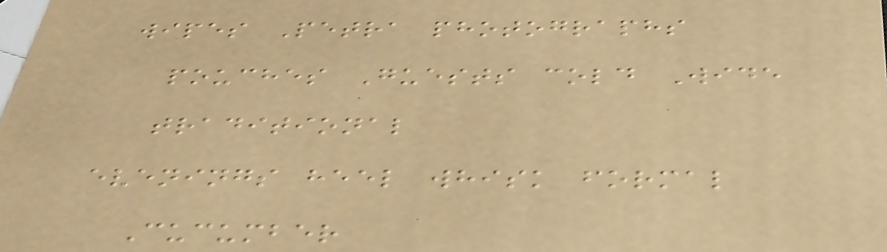wipes Petra photographs
pouches Guests cold Wide
traditional
evenings heel whisk formal
Cucumber
